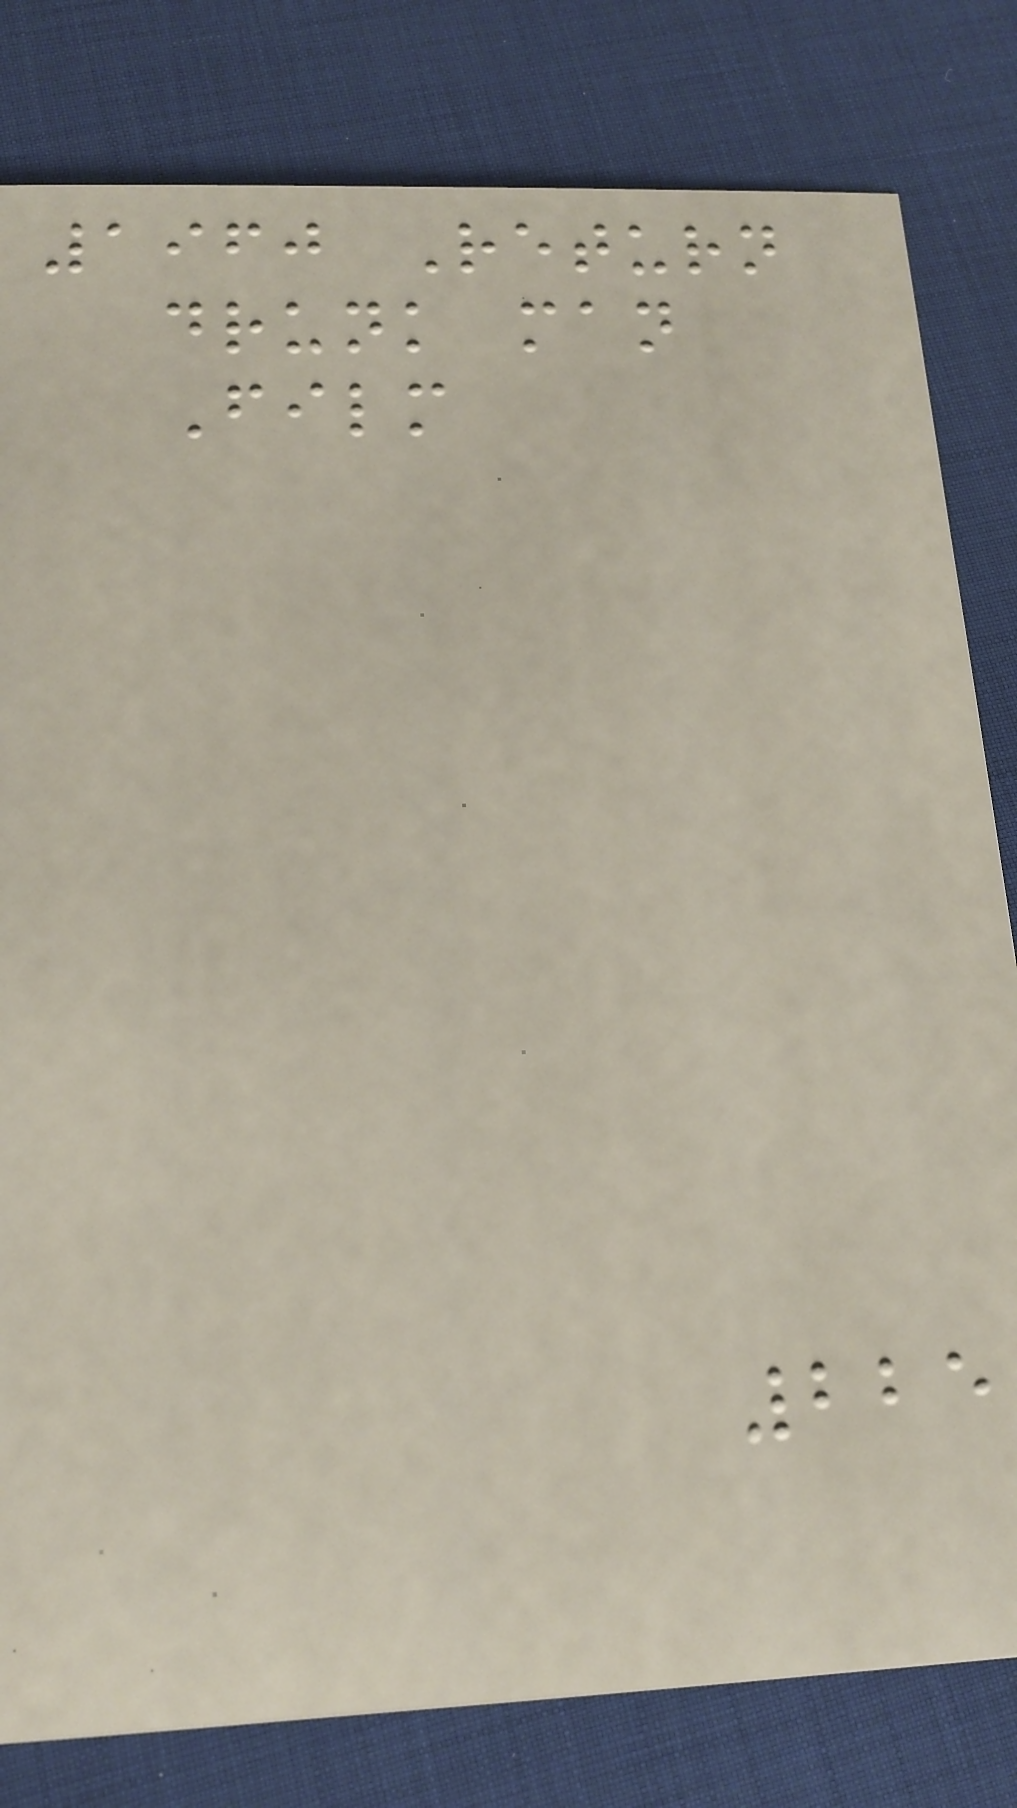1960 Return
drunk man
Film
225
